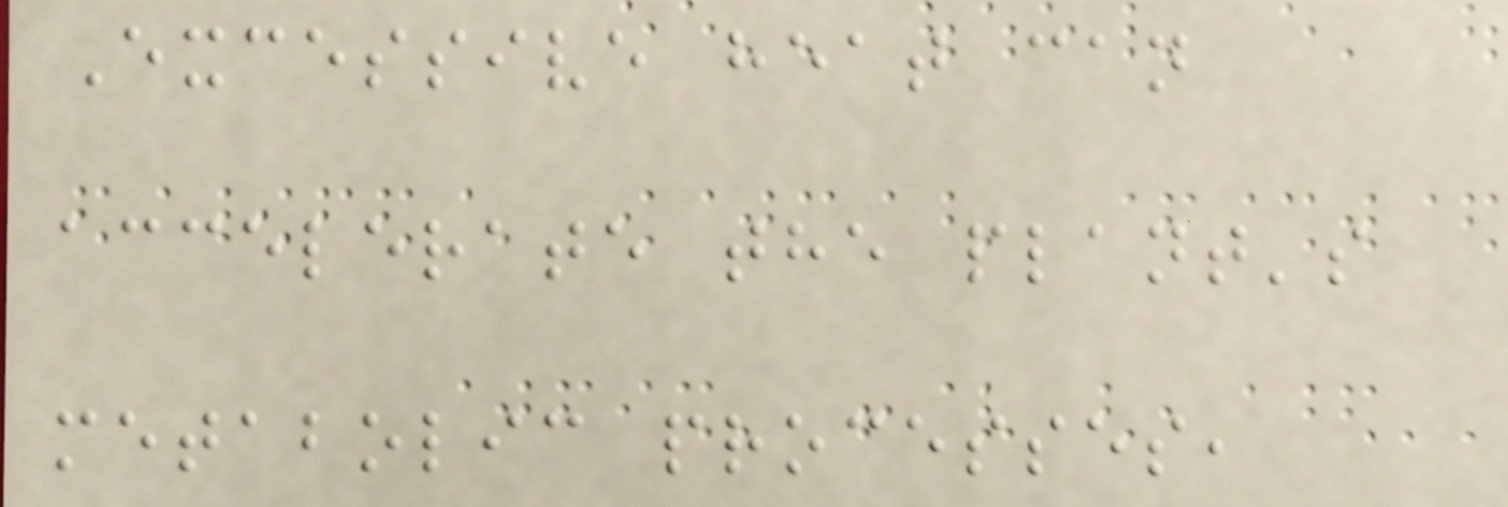Excessive heat can
accelerate the plant's
metabolic processes,
